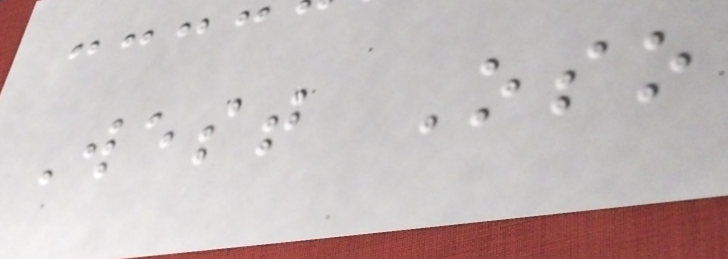West Oso
